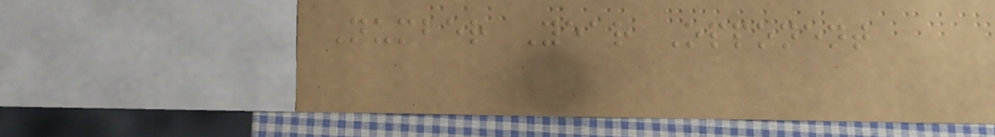Number Year Opponent
